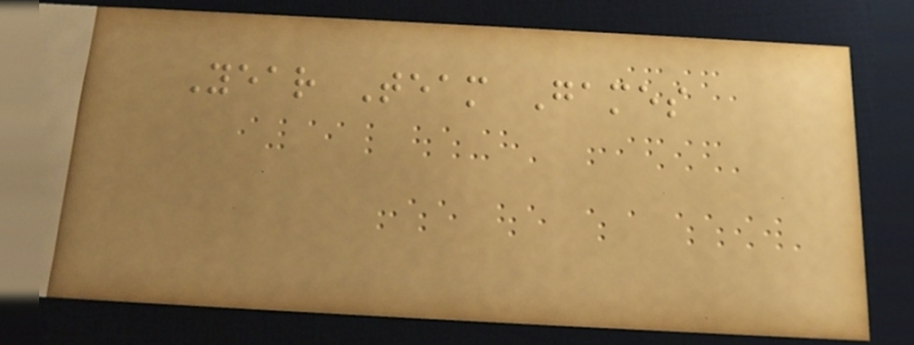Year Team Games
